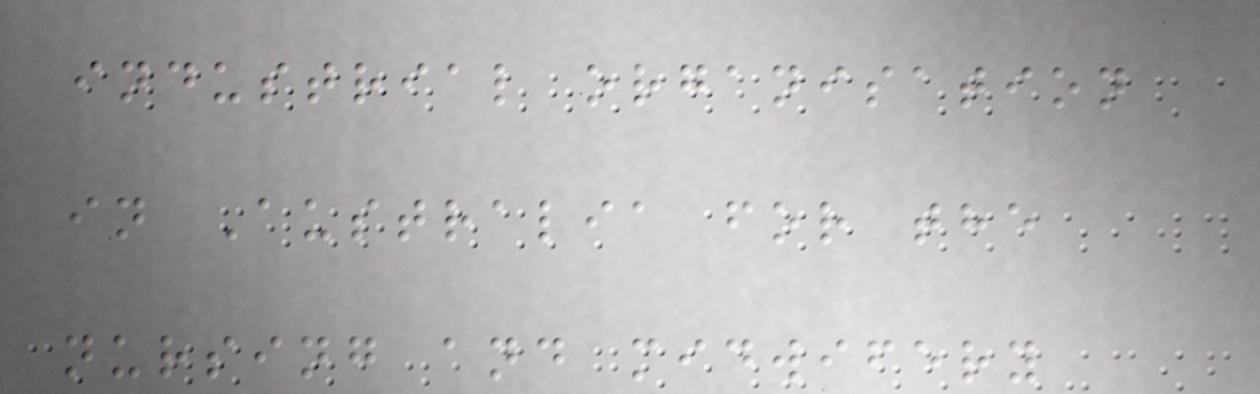industrial organisation
in Australia for the
nursing and midwifery
